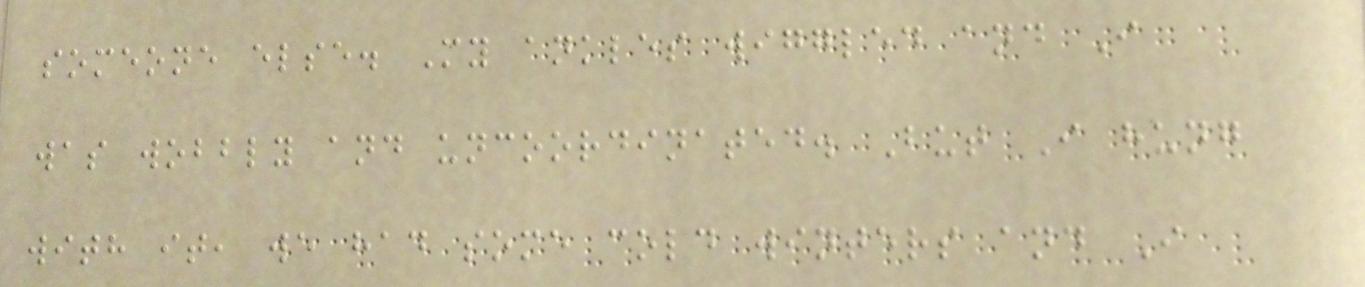someone else. My ankles wiggled and I
was wobbly and uncoordinated. But I hung
with it, we had some cold winters and I
